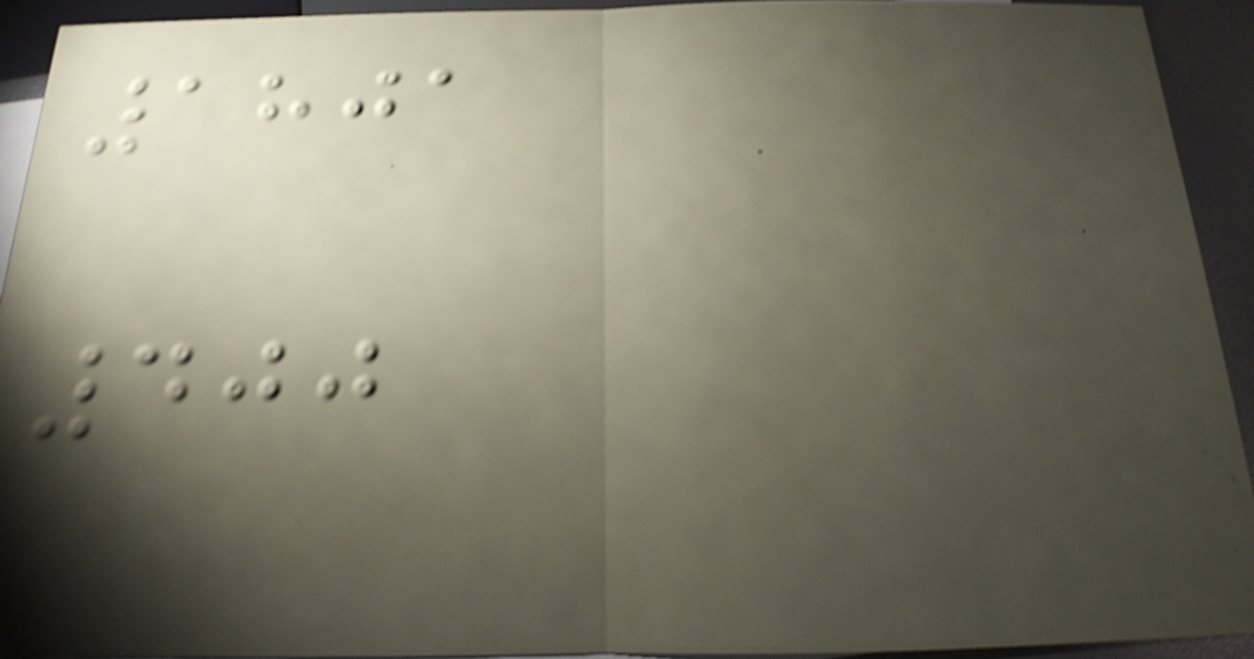1801
400
